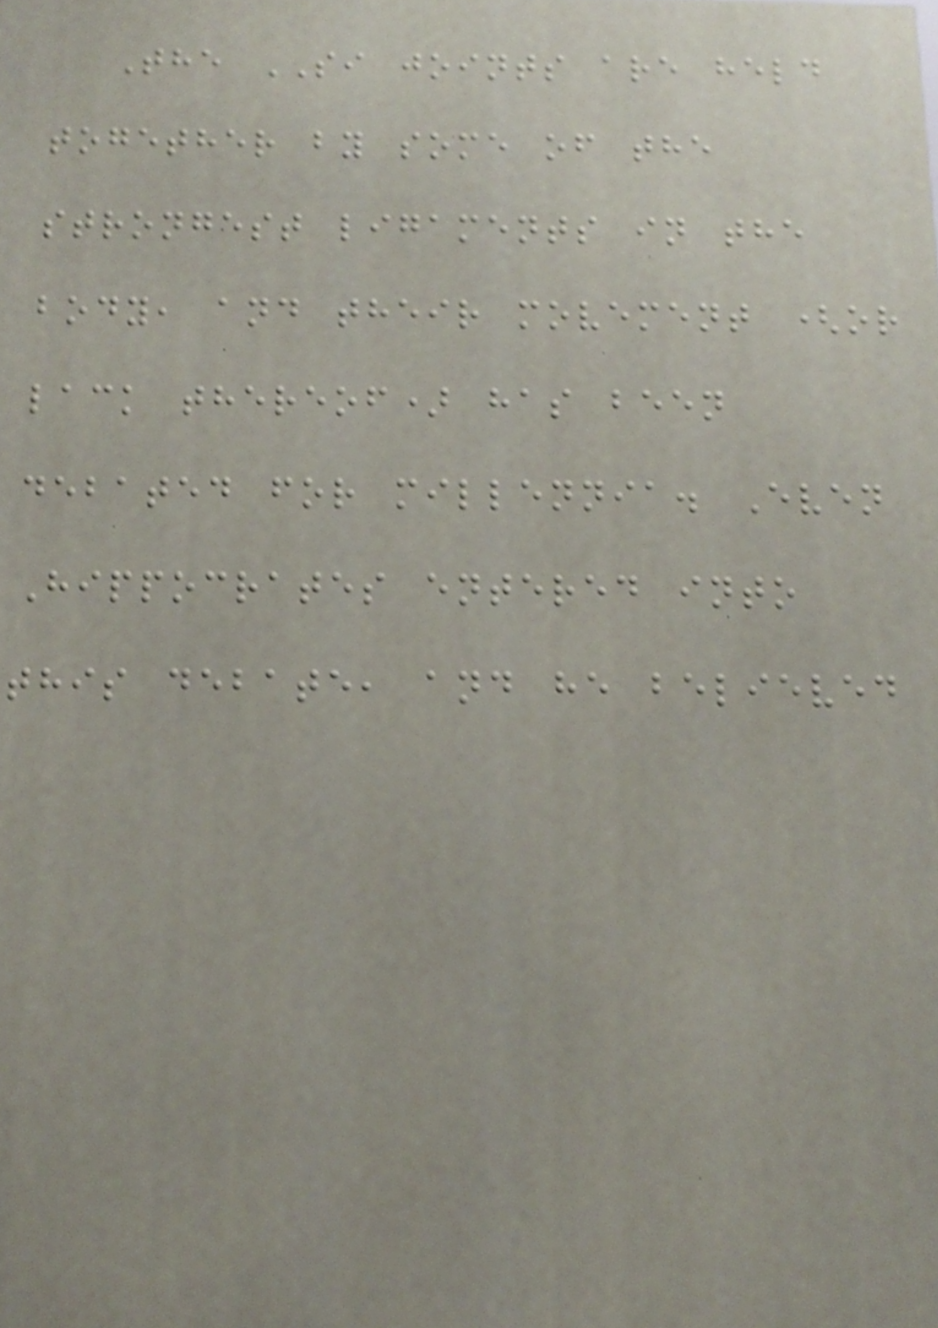The SI joints are held
together by some of the
strongest ligaments in the
body, and their movement (or
lack thereof) has been
debated for millennia. Even
Hippocrates entered into
this debate, and he believed
